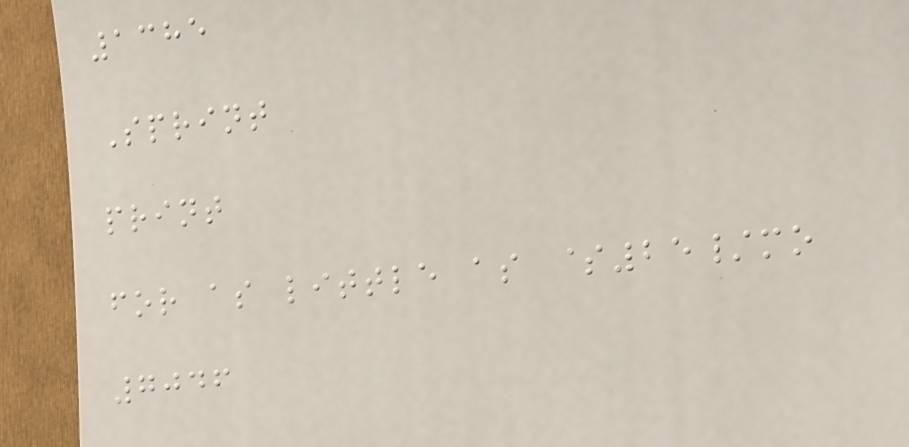1385
Sprint
print
for as little as $25/mo
7046
